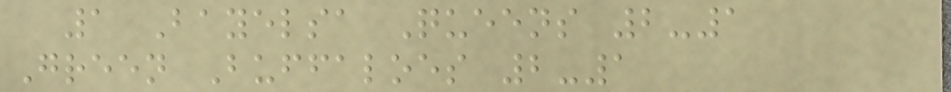1 Bayelsa Queens 2-1
Green Buffaloes 2-1
